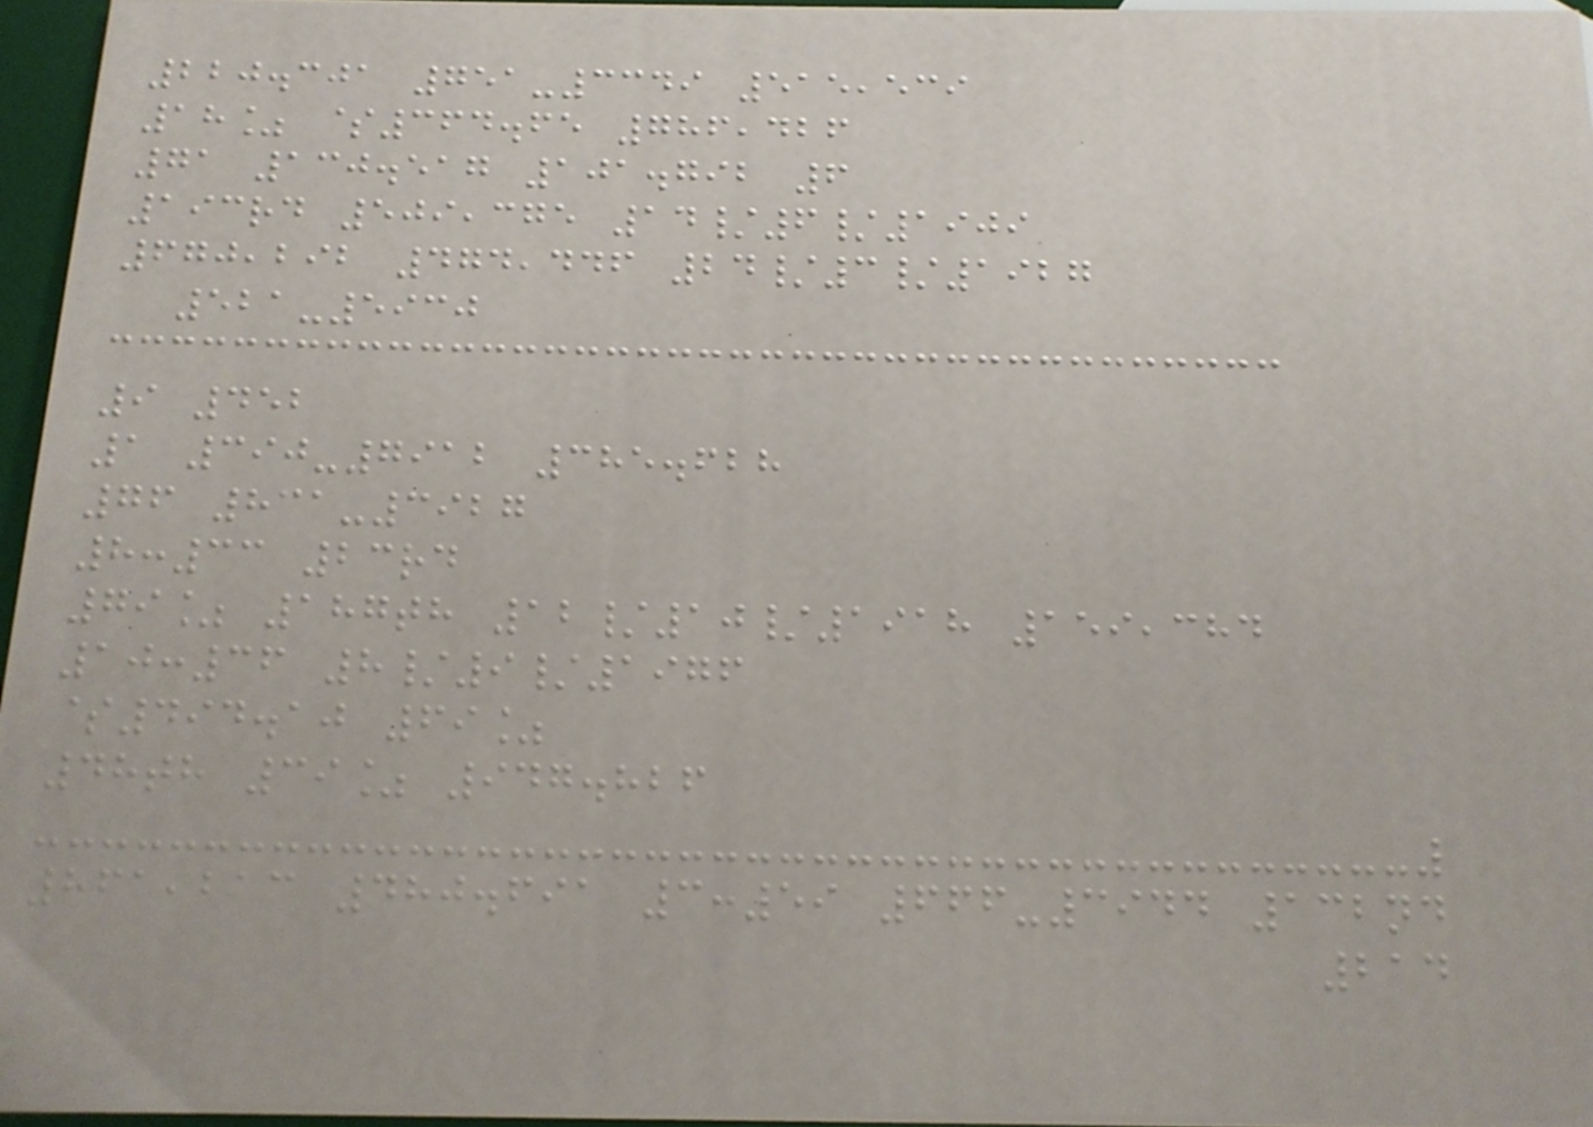220.301 751-3349 515,539
18% $364.65 786,426
71 130.517 101.792 6
193rd 509,375 14/6/1909
670,292 474,446 24/3/1927
521-5930
9 452
1 390-7912 385.628
76 831-3927
8:33 23rd
79% 187th 12/10/1918 159,384
10:36 8/9/1976
$494.10 69%
48th 39% 947.826
861,213 480.691 3:59 666-3944 132nd
214
